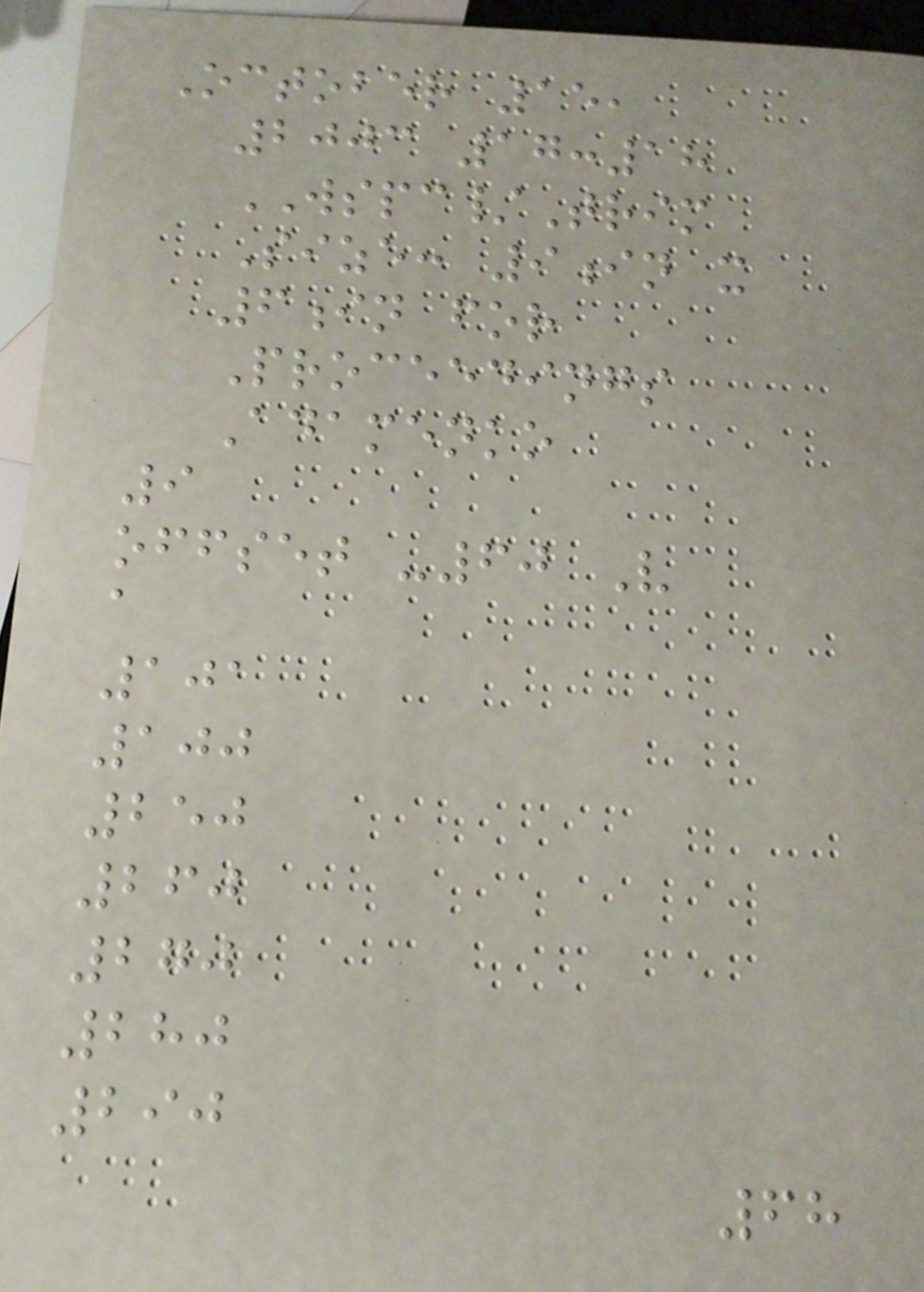October 15,
2003 17:18
WSPC/Trim
Size: 9in x
6in for
Proceedings
Adamenko
9
offset -60 V
a
101
100
250
260
270
280
290
68
